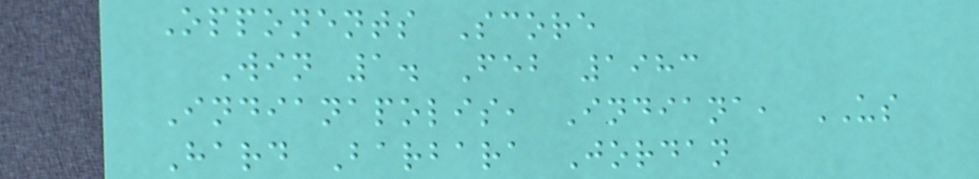Opponents Score
Win 1. Feb 1983
Indianapolis, Indiana, US
Hard Barbara Jordan
